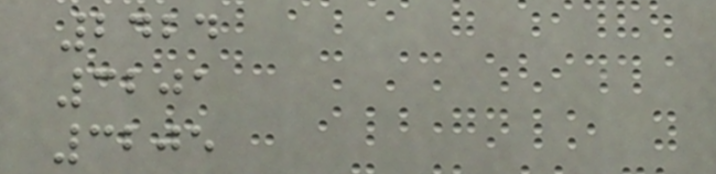2424
3201
3205
